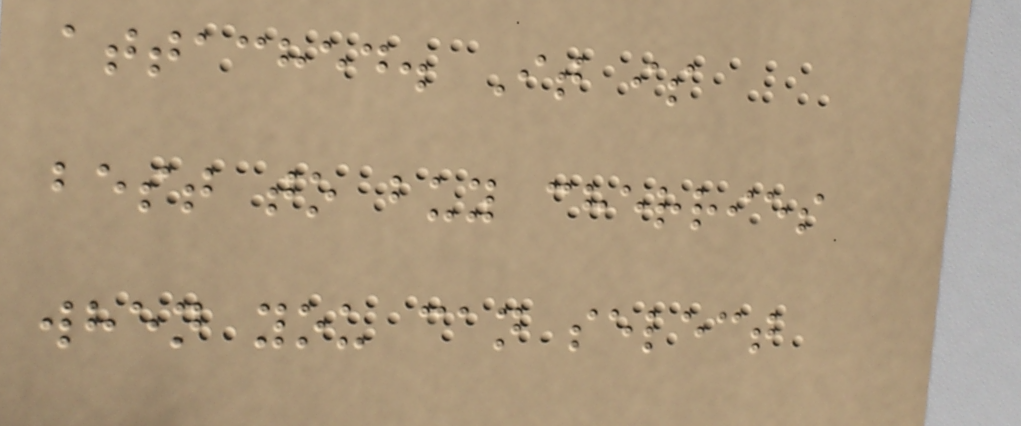attached. It is
best to buy cherries
when you can select
